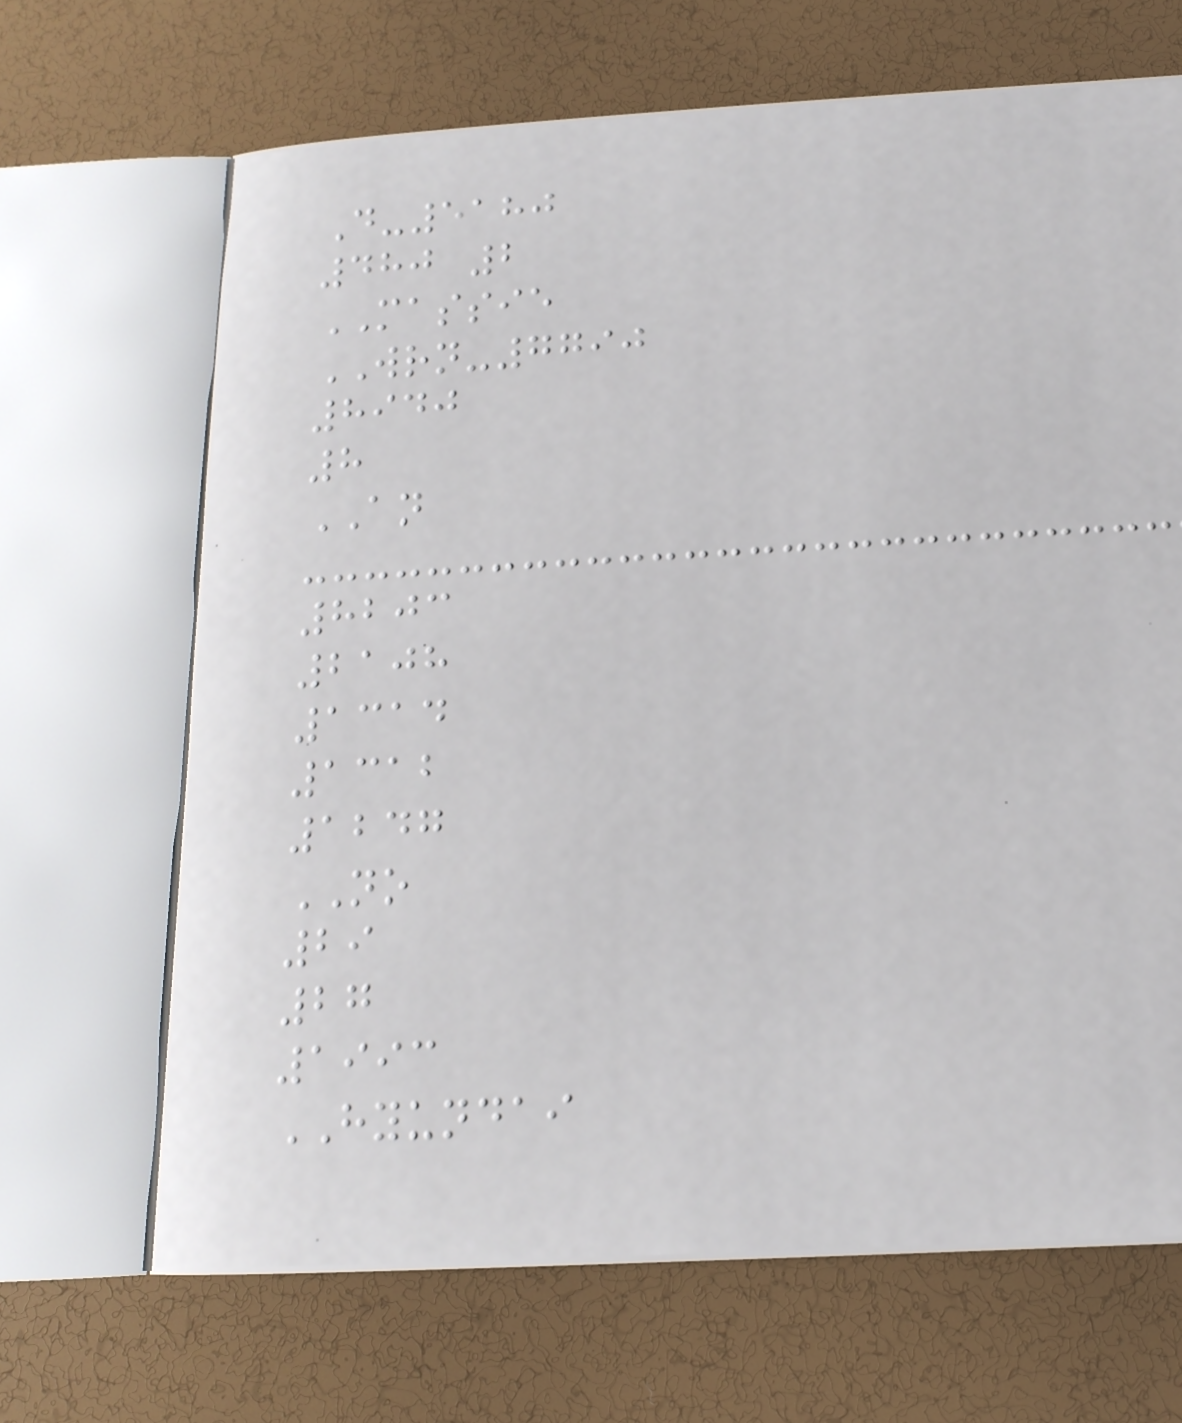D-5180
480 2
MASSIE
WRN-7790
8940
8
AN
8203
2108
1314
1312
1247
NO
29
27
1993
HYUNDAI
